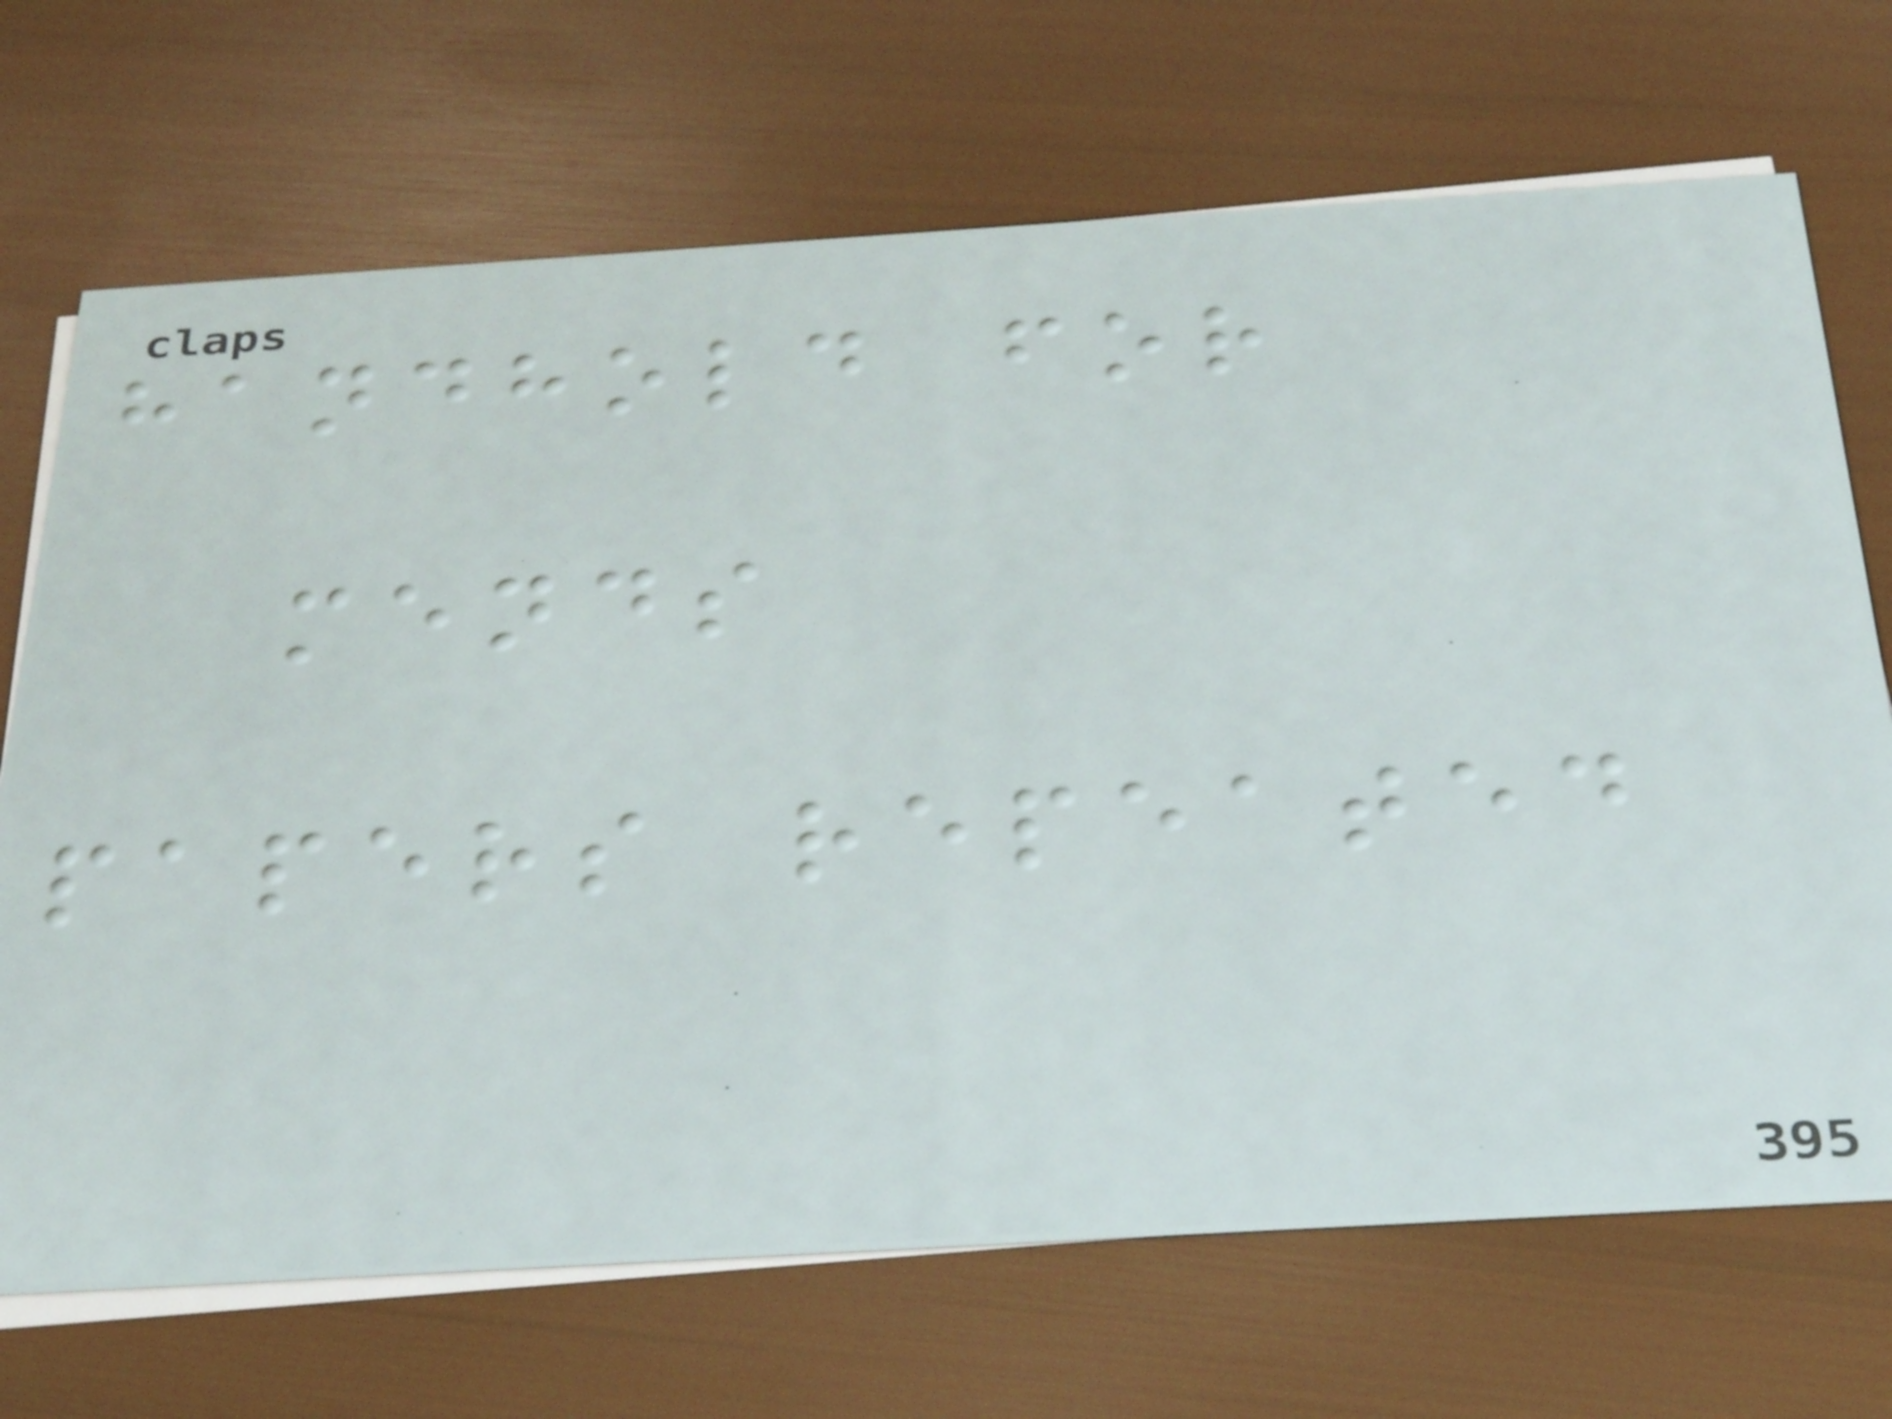handhold for
mends
papers repeated
